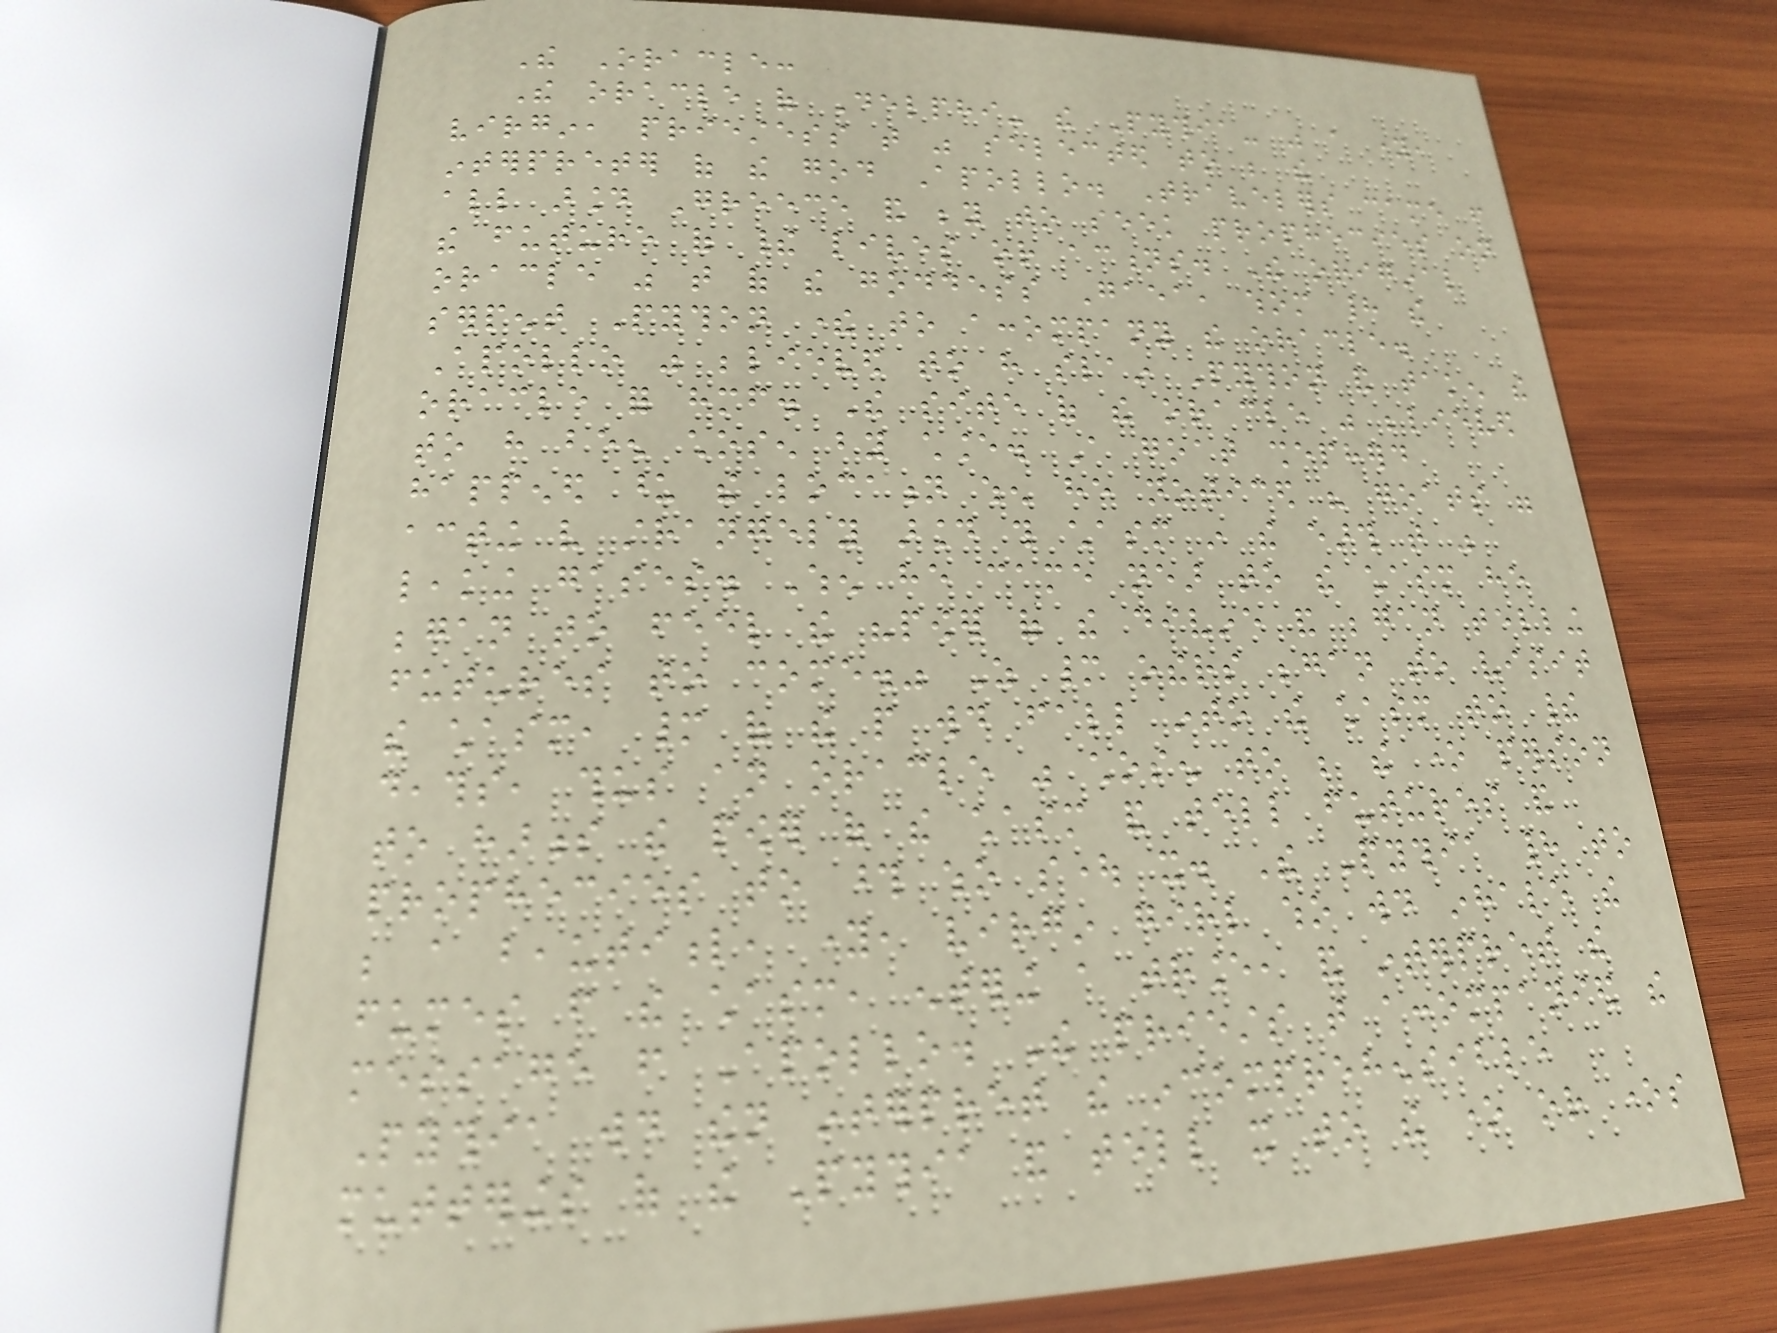The Oracle:
The oracle of Delphi- the Pythia- was a young,
virgin, priestess that was selected to be the
interpreter of the god Apollo. Travelers came from
all around Greece and beyond to seek prophecies on
the future of their lives or actions. The original
oracle was that of the goddess Gaea, whom had the
serpent Python there to accompany the oracle.
Apollo was believed to have slain Python and taken the
oracle for himself. The site of the oracle was believed
to have been chosen by chance. A goat shepherd
happened upon the location when he noticed his goats were
acting very strangely around this chasm in the earth that was
leaking gases. When he came near to the chasm he
began to feel the "power of the divine and began telling
futures to come." As many others began to visit
the chasm, many of the people would fall into the chasm to their
deaths, thus an oracle was chosen to be the one person
to harness the power of the chasm and tell futures and
prophecies to those who sought it. The Pythia had to
be a beautiful, young, virgin girl who would inhale the
fumes from the chasm, entering a trance, and interpret the
message from Apollo. The priests that accompanied the
Pythia would then interpret the incomprehensible
mutterings of the Pythia and tell it to the one or ones
